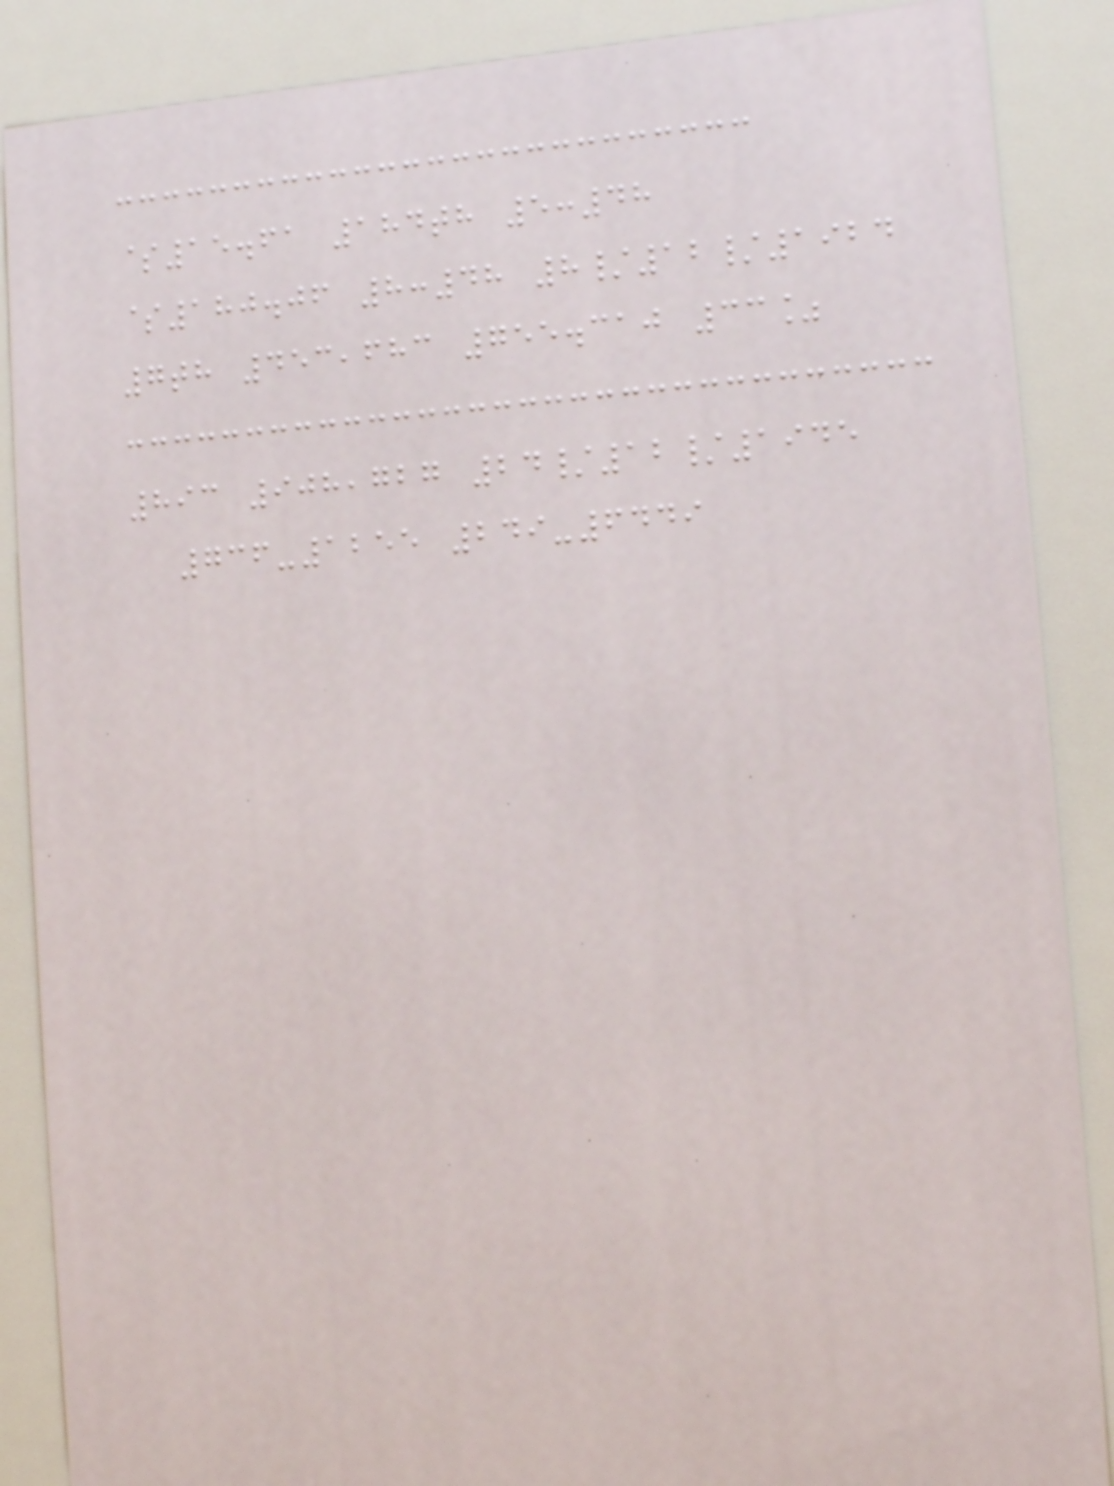$15.61 184th 5:48
$180.06 8:48 8/12/1924
7th 453,683 755.310 33%
893 908,727 24/12/1945
736-1255 249-6449
